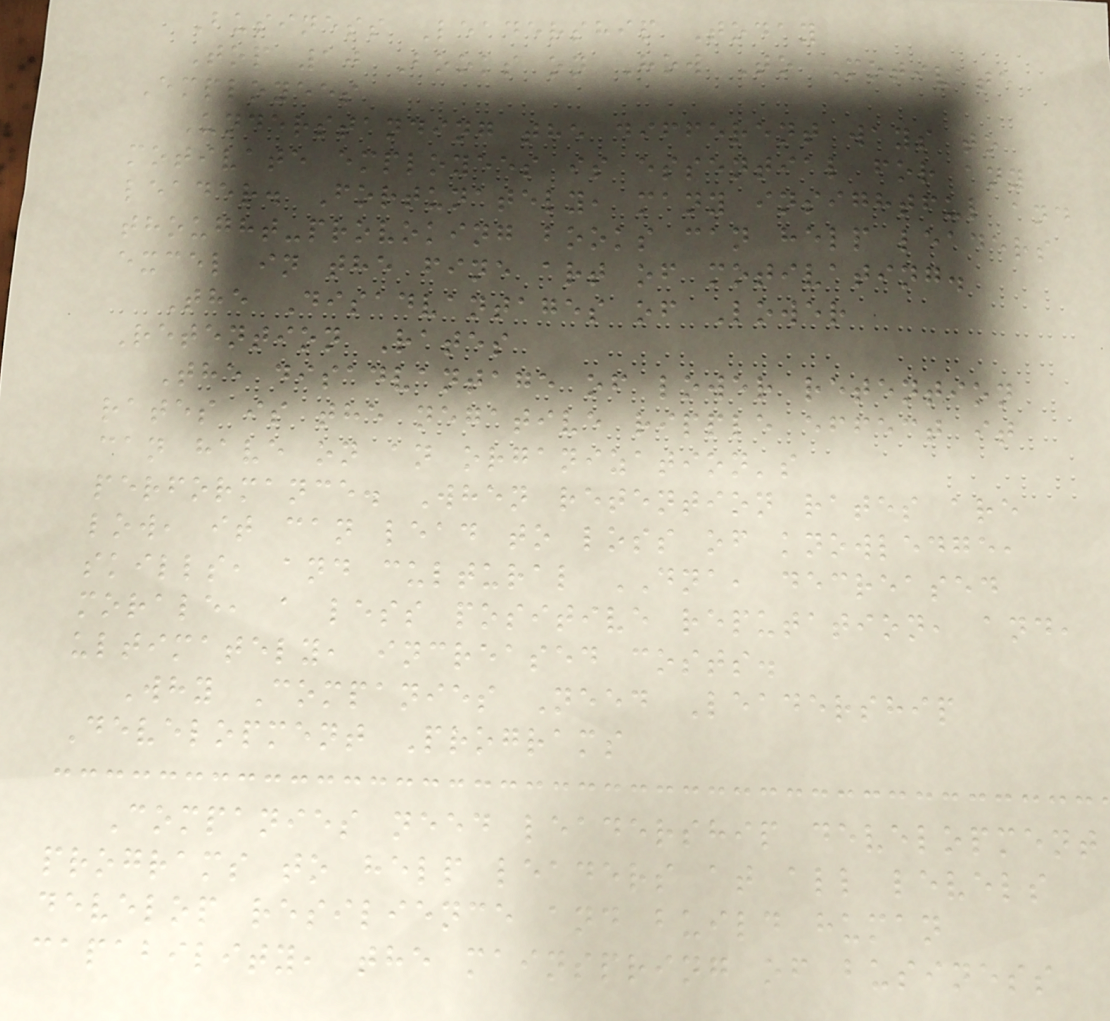Business Leadership Today
Top 10 Books on How To Motivate
Employees
Understanding the different ways to
motivate employees is essential for any
leader. Fortunately, many insightful and
thought-provoking books can help leaders
excel in the fine art of motivating.
The Disadvantages of Lower
Retention Rates
The disadvantage of lower retention
rates is the negative ripple effect it
can have on an organization's
performance. When retention rates are
low, it can lead to loss of knowledge,
skills, and cultural DNA, decreased
morale, a less positive reputation, and,
ultimately, increased costs.
Why Companies Need Leadership
Development Programs
Companies need leadership development
programs to help leaders at all levels
develop resilience and build human
capability, the mainspring of business
